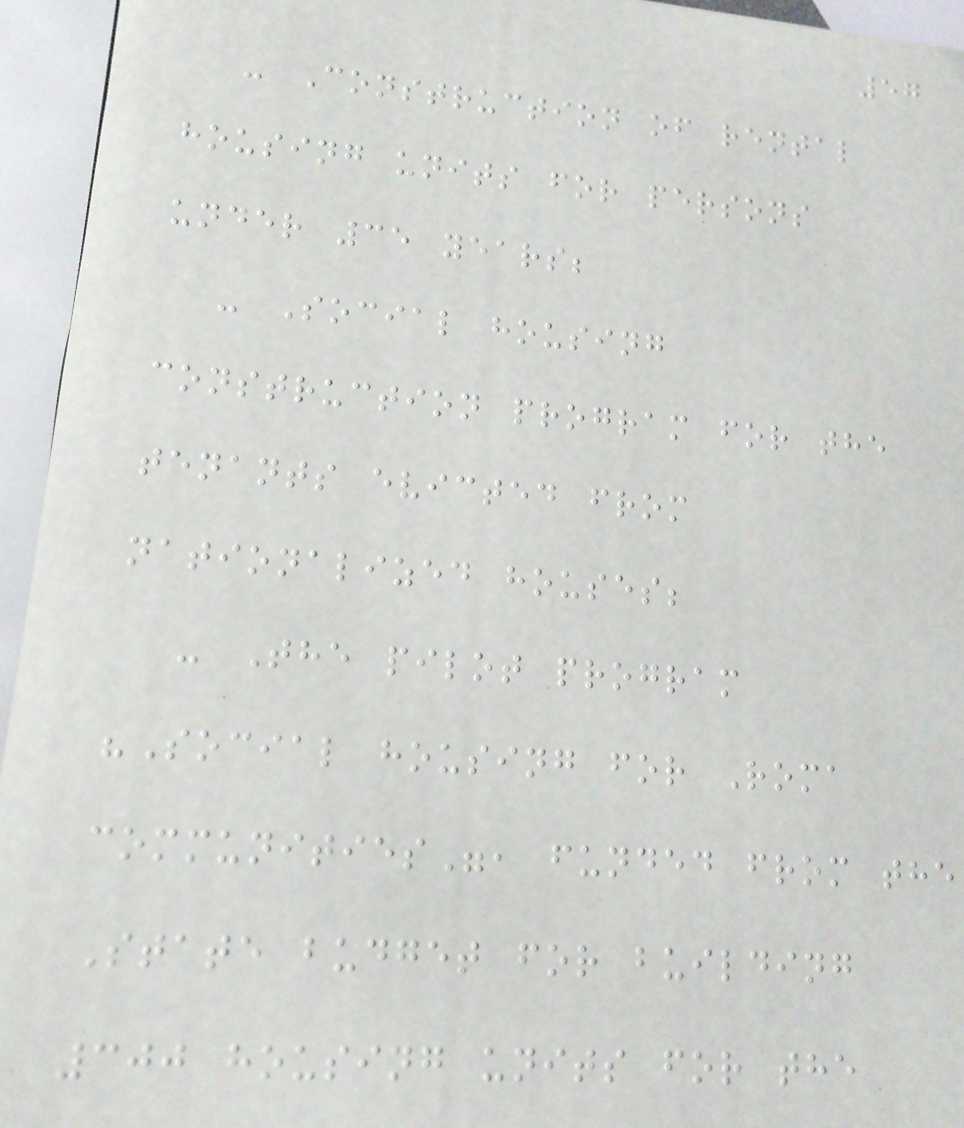57
- Construction of rental
housing units for persons
under 35 years;
- Social housing
construction program for the
tenants evicted from
nationalized houses;
- The pilot program
"Social housing for Roma
communities", funded from the
State budget for building
300 housing units for the
